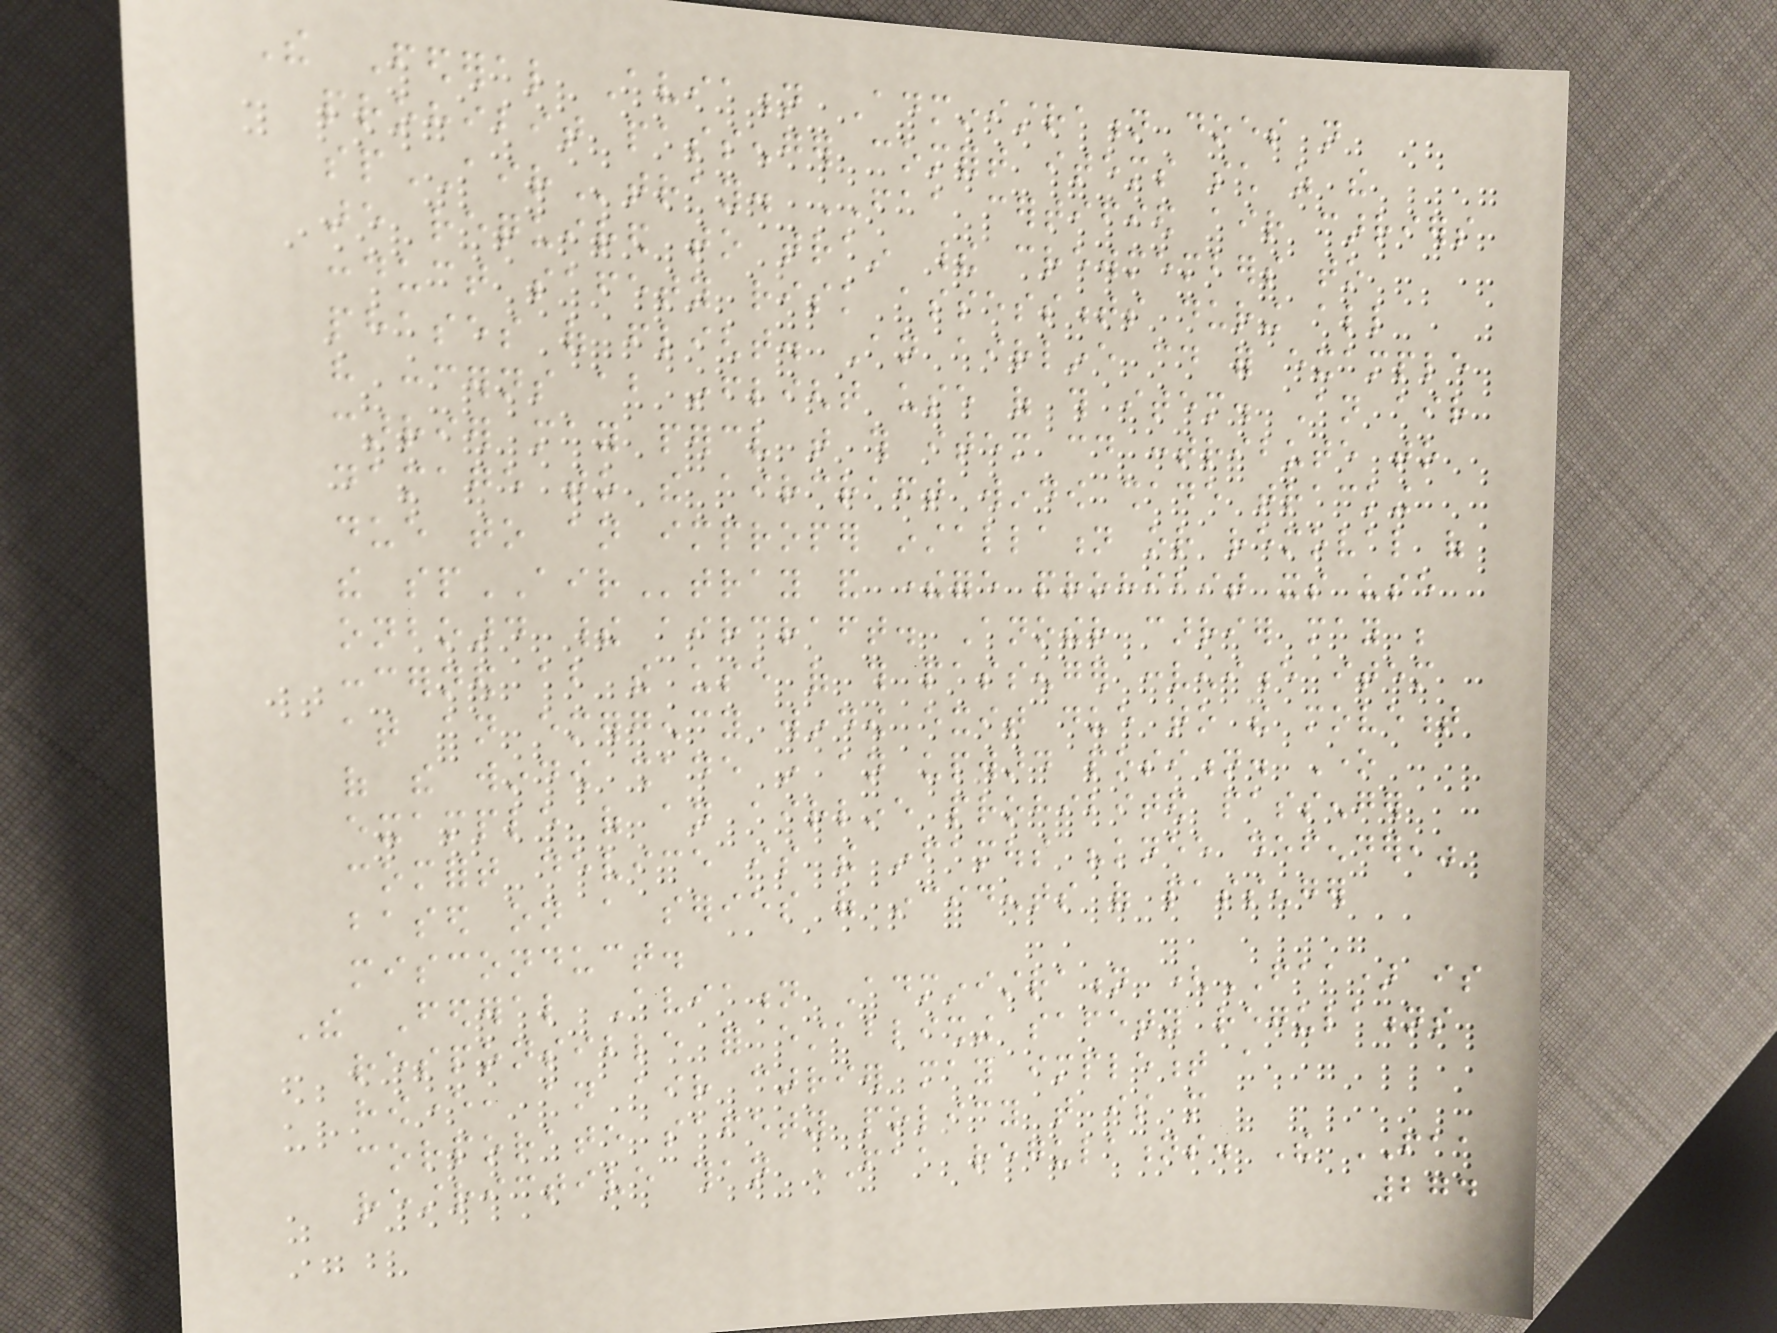The Federal Aviation Administration does not
prohibit passenger comfort items such as the
spAIRtray. FAA certified air carriers
are required to train their crewmembers to
conduct safety risk assessments during all
phases of flight. An airline could for example
have concerns about inflight use of this item. An air
carrier may perceive that this item could contribute to
damage to the aircraft window shade tracking
due to an improper installation or removal of
the spAIRtray and therefore prohibit its use
onboard their aircraft. Another carrier may be
concerned about the use of this passenger convenience item
at an emergency window exit due to the movement
of the window shade in an upward position. One
example of an airline prohibited passenger
comfort device is the infamous "knee defender,"
based on a series of incidents of passenger
misconduct.
The Federal Aviation Administration (FAA) is
responsible for establishing safety regulations
however, an air carrier may implement a
corporate safety policy that is more
restrictive than FAA regulations. The FAA
274
